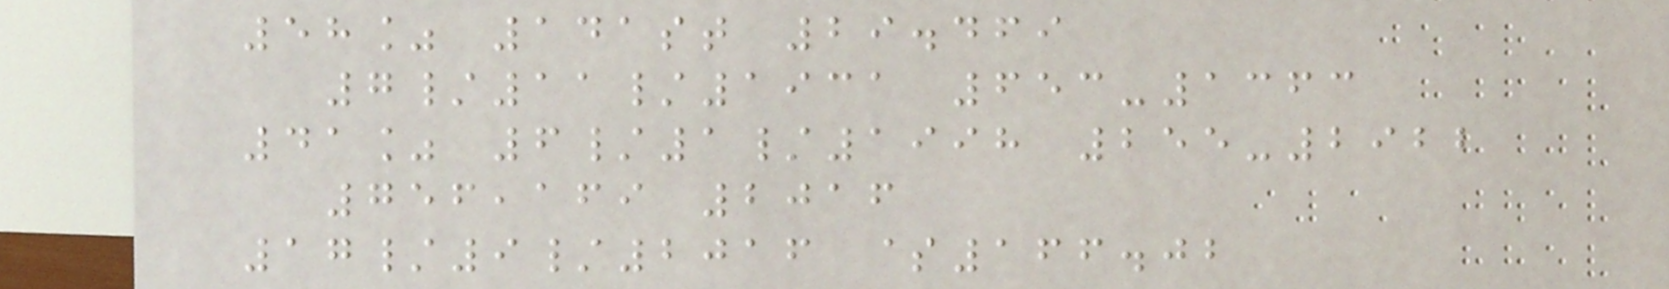58% 141st 29.469
7/11/1931 653-1363
41% 6/1/1998 255-2922
756,169 2016
17/9/2016 $166.02
